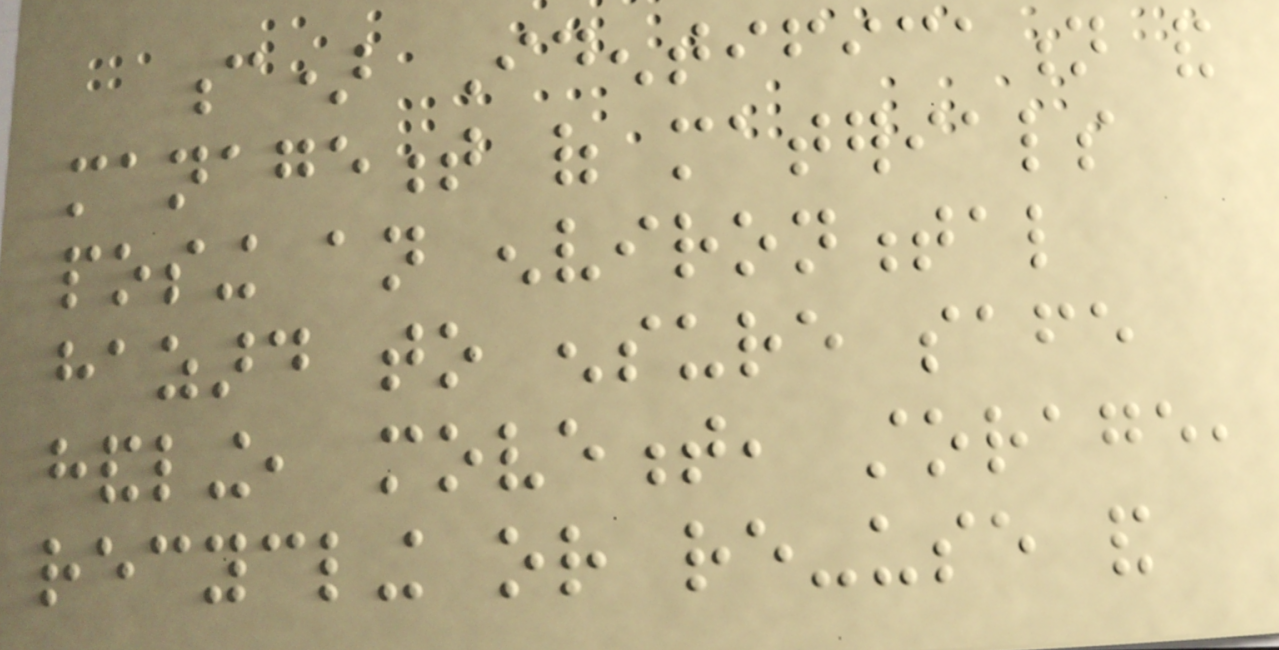c) Identification and
management of materials
posing an environmental
hazard to ensure safe
handling, movement, storage,
recycling or re-use and
